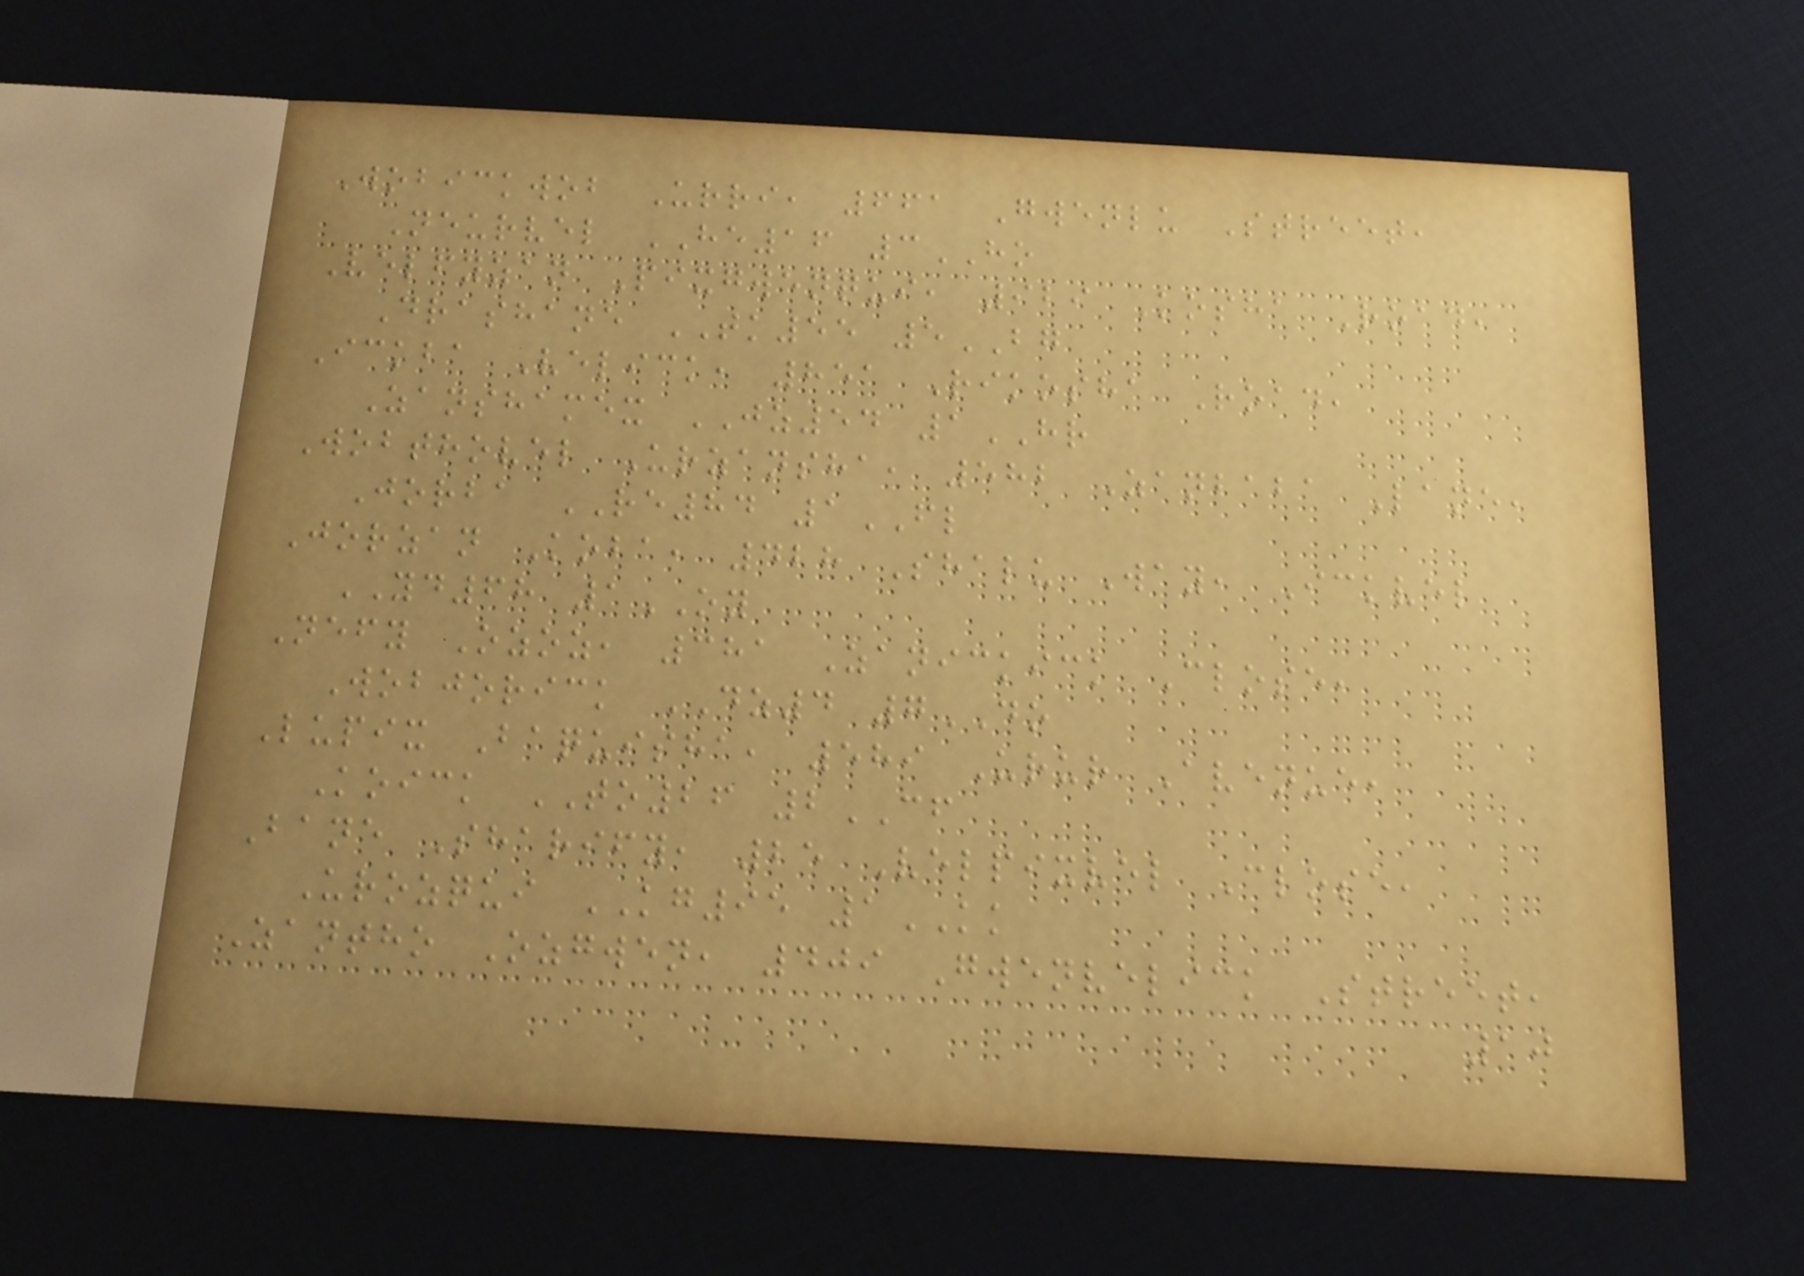Wobickwob Urri, 661 Gwenlu Street,
Neurvel HE16 3HO
Velfyzan Pixgwenqui, 929 Kosha Road,
Drashane TK55 5BG
Ickba Velick, 851 Rikosha Road,
Zanshamex JZ54 1HR
Wobthovel Urzansha, 582 Zanbaba Lane,
Jorba RE84 1FL
Jorzan Koba, 428 Shalu Way, Ickvel
YD68 1OY
Nefy Ozoz, 381 Zanickick Close,
Wobjorick DZ4 7DO
Lupix Baquisha, 589 Urur Avenue,
Koick TO26 2CF
Bane Sharify, 25 Velpixvel Close,
Urozqui KG95 1KK
Zantho Ozgwen, 409 Gwenvelick Street,
10
